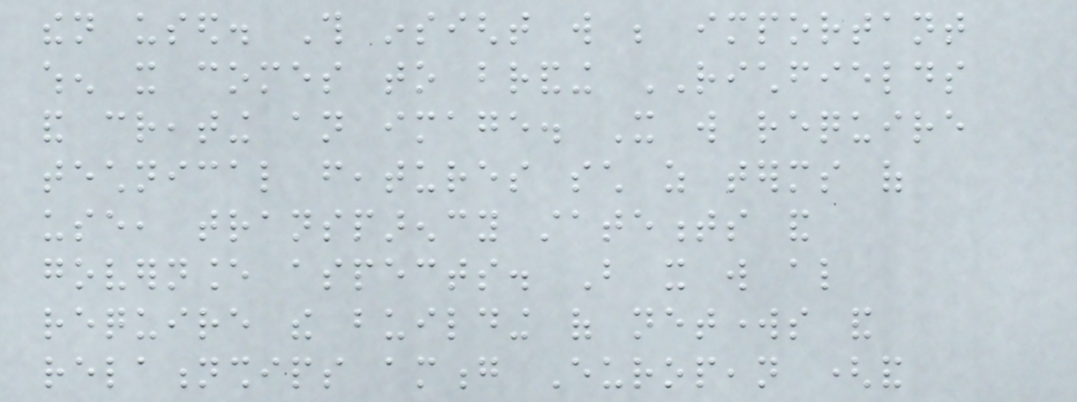then used. This insight will be important
when it comes to branding RICHFIELDS
and creating an image. It will require
technical features such as terms of
use, transparency statements and
governance aspects. But it will also
require the building of networks and
relationships among European (and
